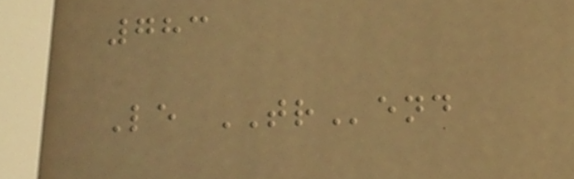783
Le TRend
